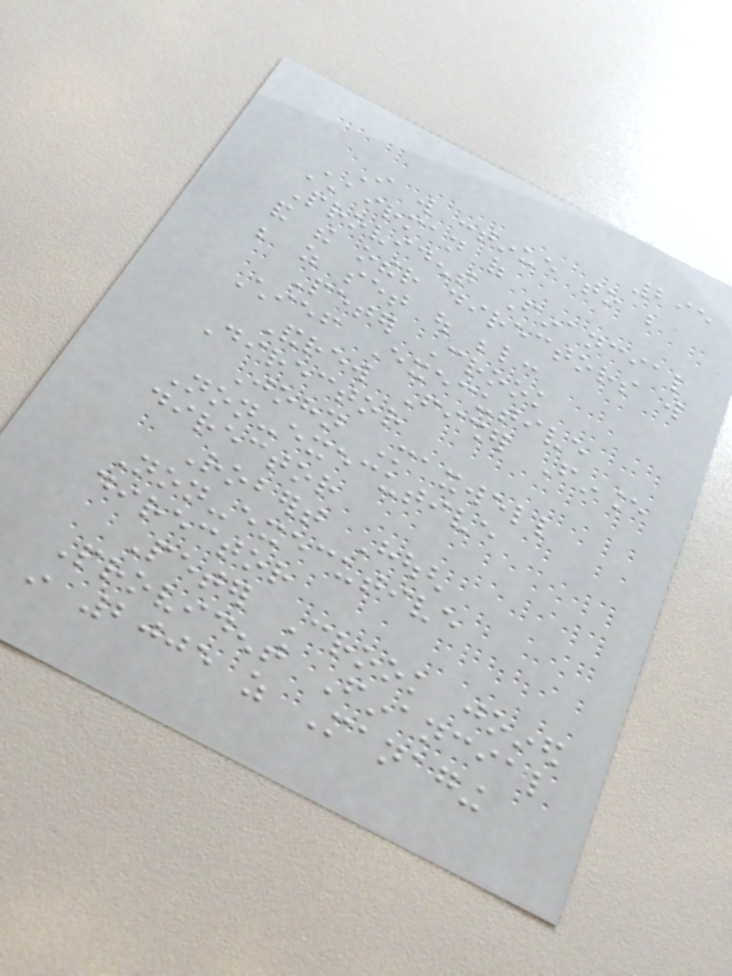295
I will continue to be
Chairman of
Provident Financial
and the other directors will
be as set out below:
Peter Crook
Chief Executive
Andrew Fisher Finance
Director
John Maxwell
Non-executive
director
Robert Hough
Non-executive
director
Peter Crook joined
Provident Financial
in 2005 as Managing
